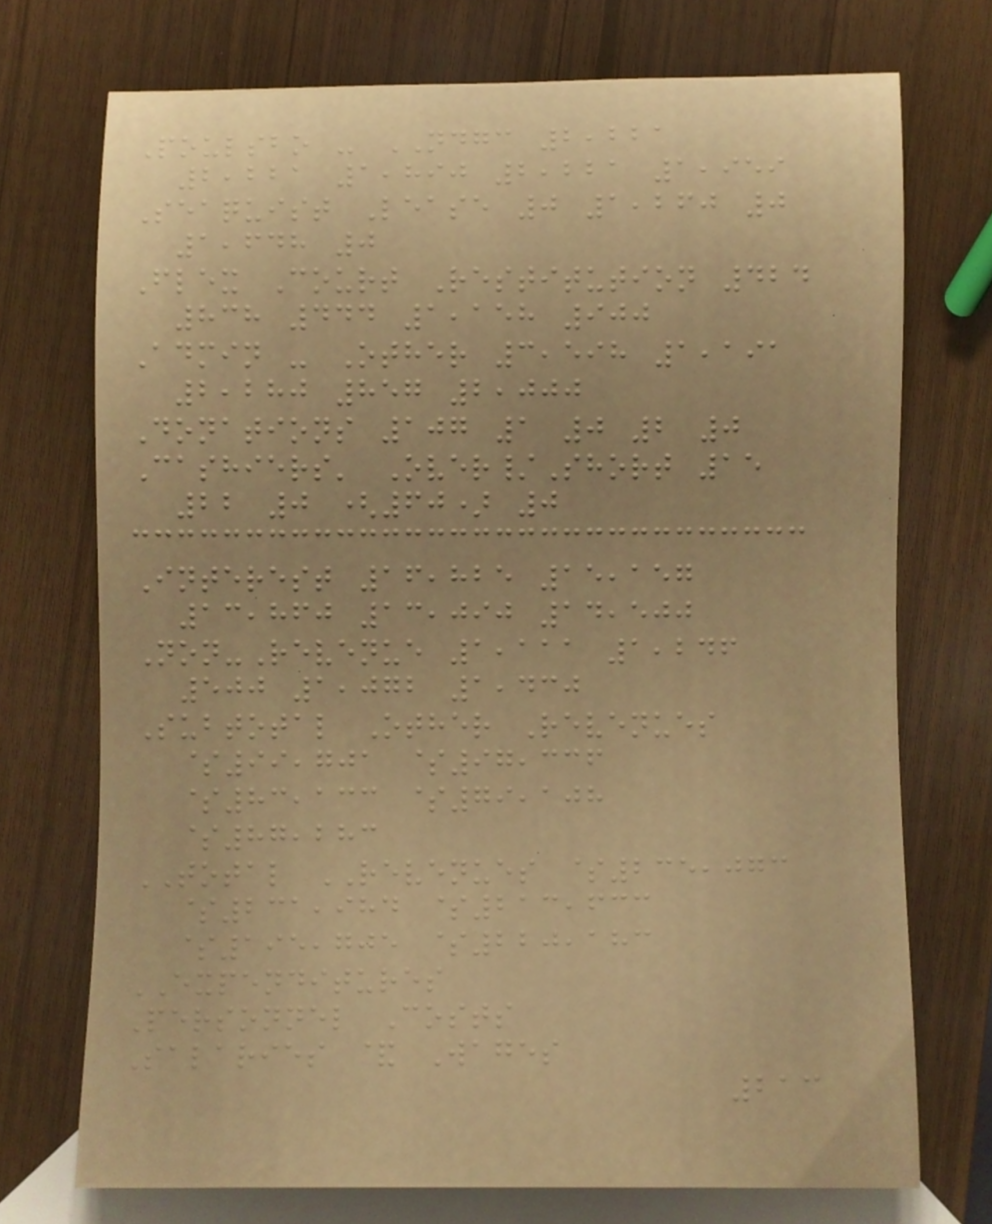Poulsbo - NDGC 2,221
2,221 1,890 2,221 1,959
Seaquist Lease 0 1,260 0
1,648 0
Flex Court Restitution 424
838 444 1,158 900
Admin - Other 3,598 1,191
2,280 857 2,000
Donations 107 1 0 2 0
Cashiers' Over/Short 15
22 0 (60) 0
Interest 16,825 15,157
13,860 13,090 14,500
Non-Revenue 1,111 1,246
500 1,072 1,430
Subtotal Other Revenues
$99,701 $97,336
$83,133 $79,108
$87,283
TOTAL REVENUES $235,073
$231,984 $213,633
$195,705 $220,183
EXPENDITURES
Personnel Costs
Salaries & Wages
213
